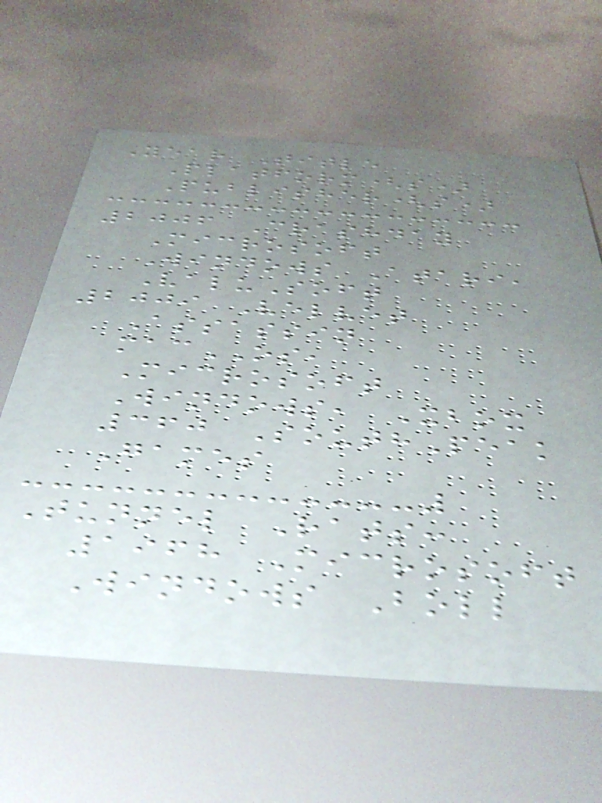Year Title
Platform(s)
Publisher(s)
2006 Crashday
Microsoft
Windows Atari,
ValuSoft
2009 Velvet
Assassin
macOS,
Microsoft
Windows, Xbox
360 SouthPeak
Games
Tunnel Rats:
1968 Microsoft
Windows Boll
